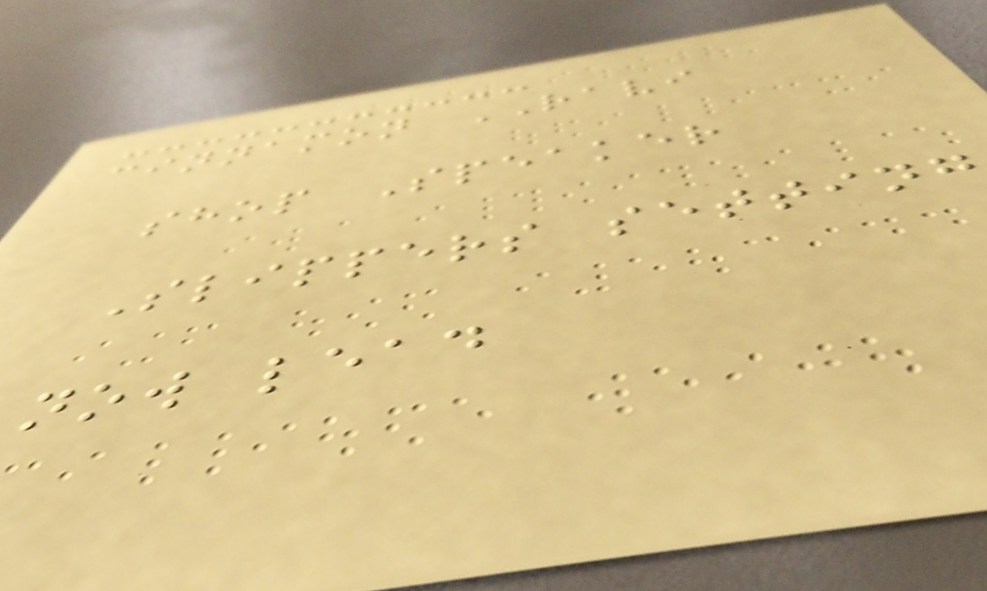cinnamon RAVI
shop Speaker
Slippers setting
now lead
